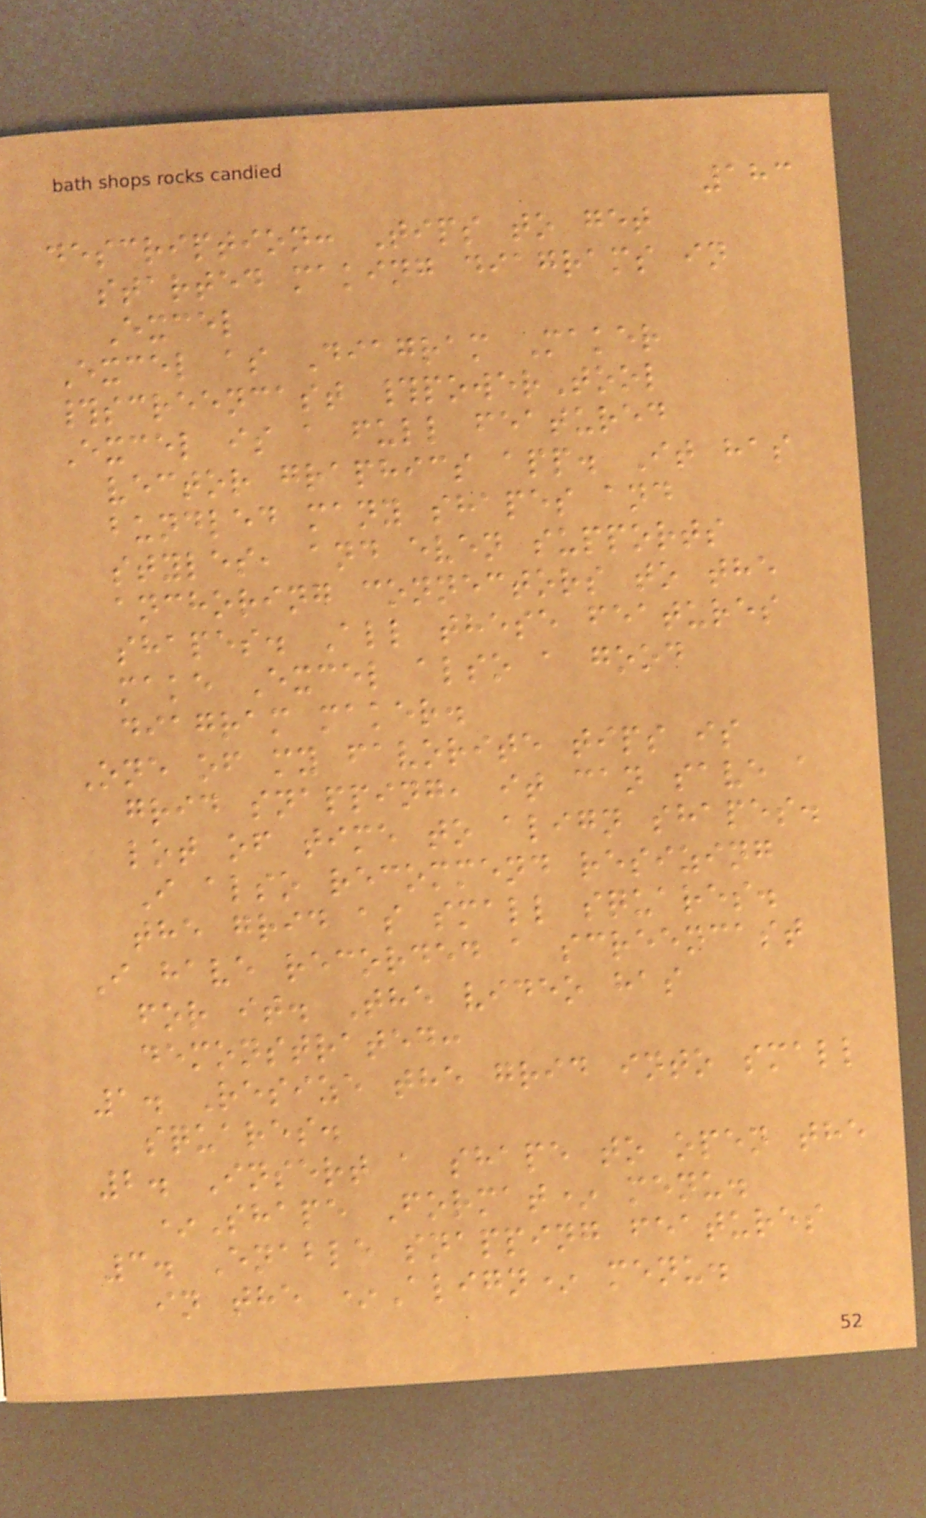183
description: Tips to get
started making diagrams in
Excel
Excel as Diagram Maker
#screencast #powerTool
Excel is a full featured
vector graphics app. It has
bundled many shapes and
styles, and even supports
anchoring connectors to the
shapes. All these features
make Excel also a good
diagram maker.
One of my favorite tips is
grid snapping, it can save a
lot of time to align shapes.
I also recommend resizing
the grid as small squares.
I have recorded a screencast
for it. The video has
demonstrated:
1. Resize the grid into small
squares.
2. Insert a shape to open the
*Shape Format* menu.
3. Enable snapping features
in the *Align* menu.
